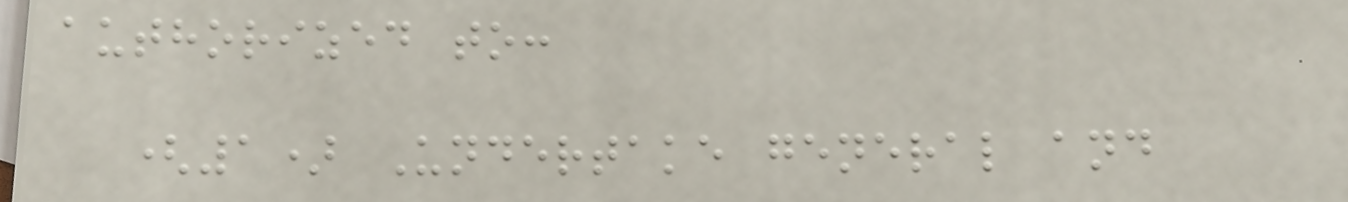authorized to:
(1) Undertake general and
